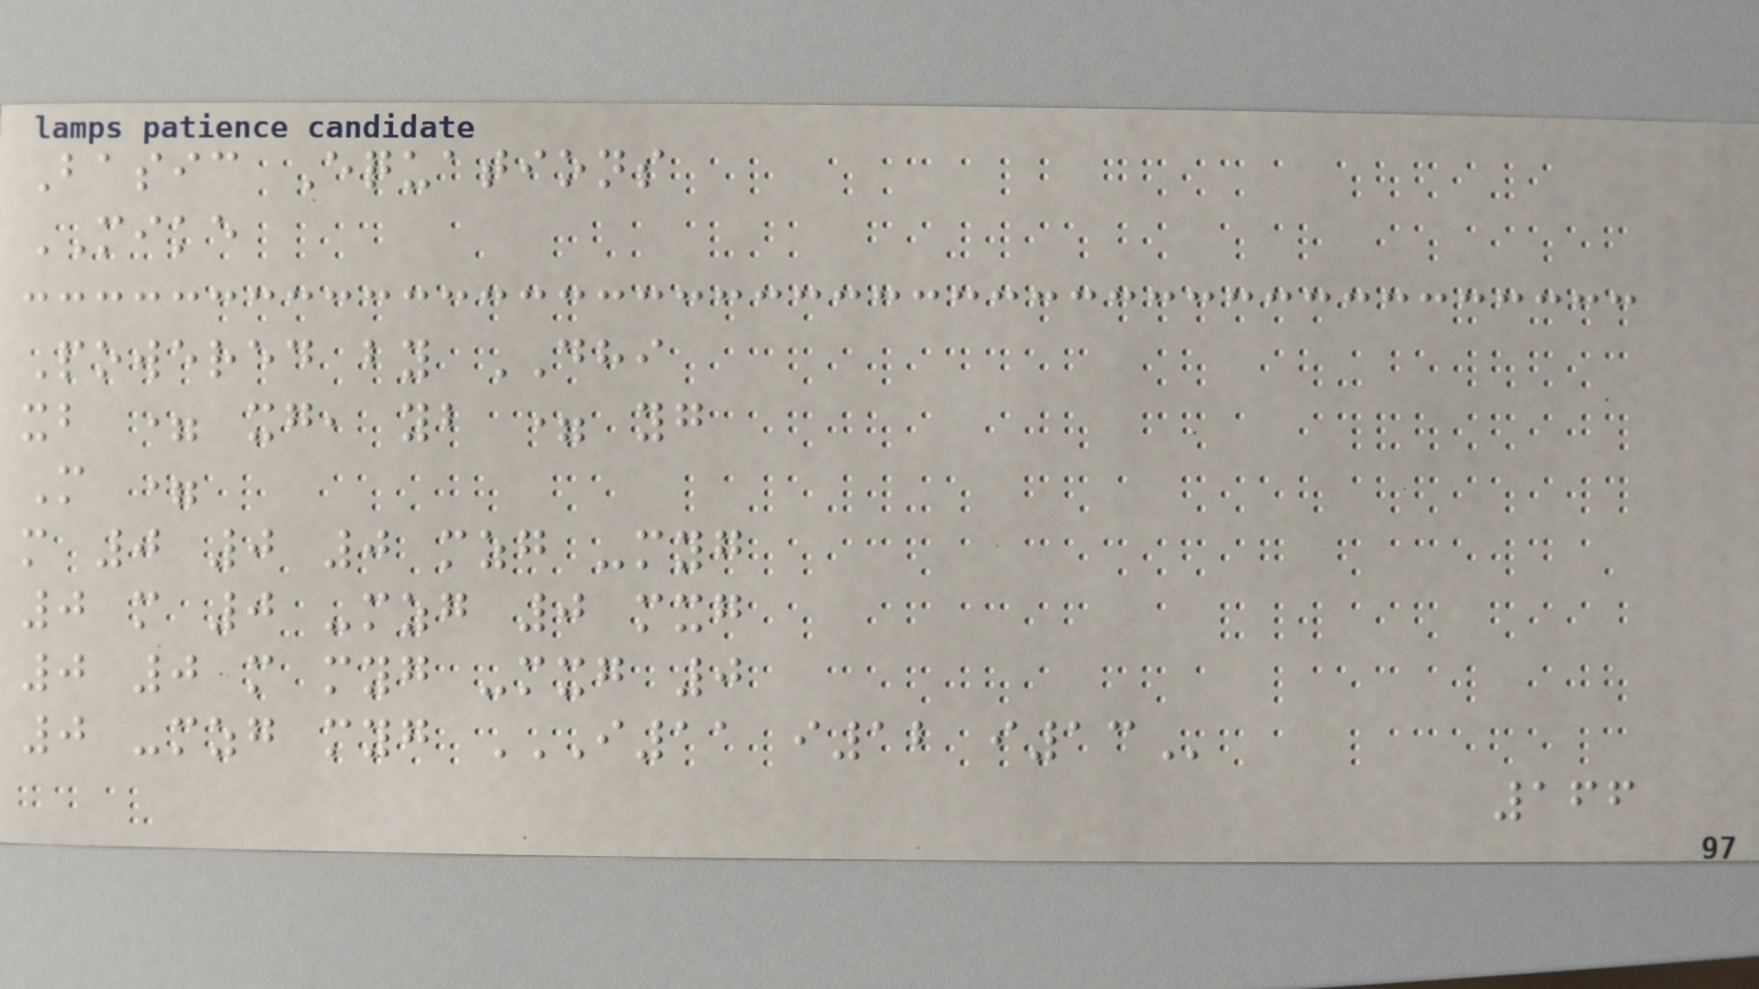Basic Equations
MIKE
Powered by DHI
xb = xg, yb = yg
M =
m 0 0 0 mzg -myg
0 m 0 -mzg 0 mxg
0 0 m myg -mxg 0
0 -mzg myg I11 I12 I13
166
